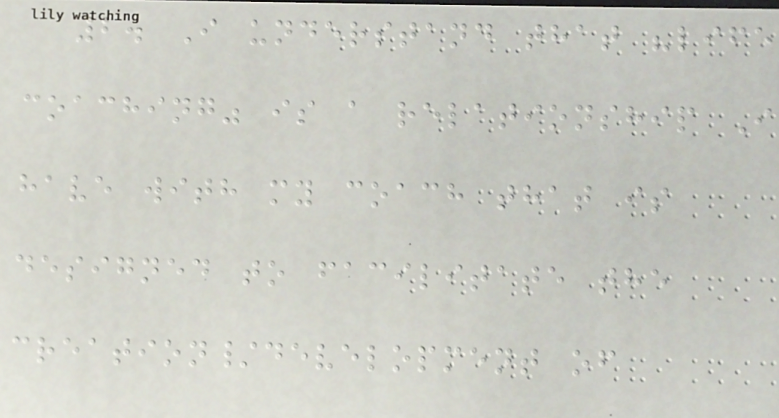2. I understand that "life
coaching" is a relationship I
have with my coach that is
designed to facilitate the
creation/development of
